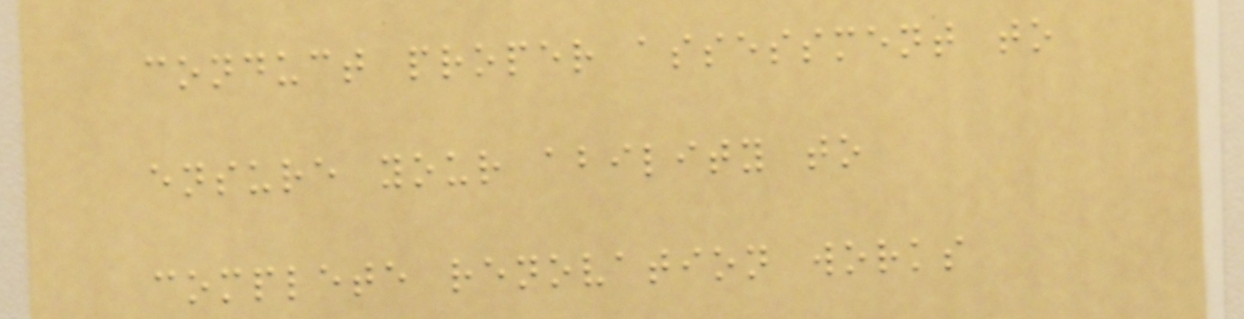conduct proper assessment to
ensure your ability to
complete renovation works
